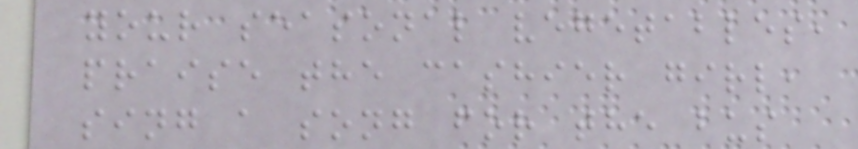your seasonal vegetables,
praise the cashier girl,
sing a song for the bus
